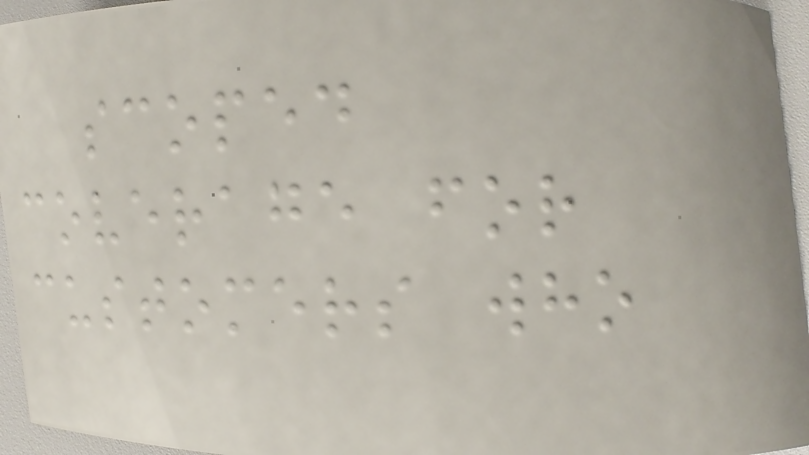scoped
coverage for
customers who
